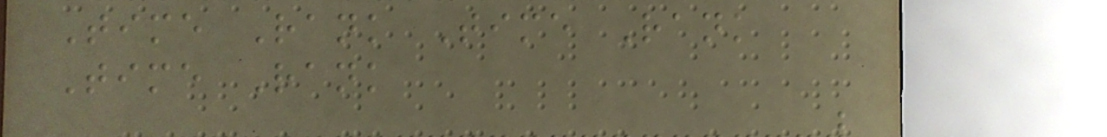Time Rank Time Rank
Time Rank
